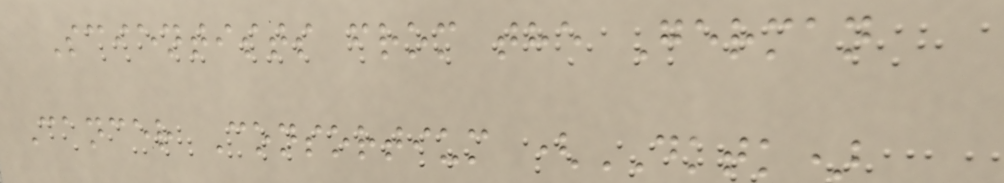Scientists from the German
Cancer Consortium (DKTK)
